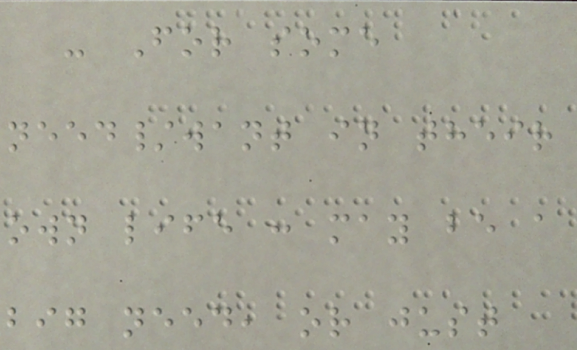- For some
need/want in their
own life : may be a
big need, or just
